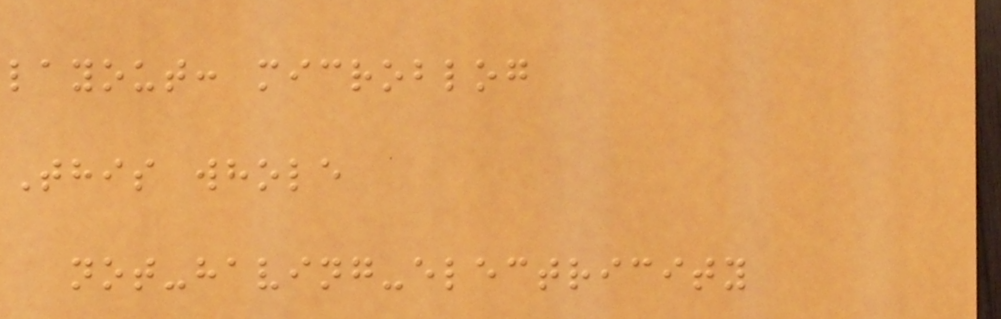layout: microblog
This whole
not-having-electricity
